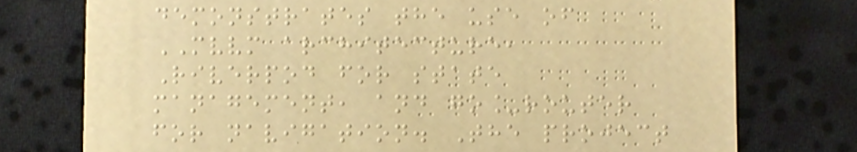demonstrates the use of
MVVM architecture,
Riverpod for state
management, and go_router
for navigation. The project
